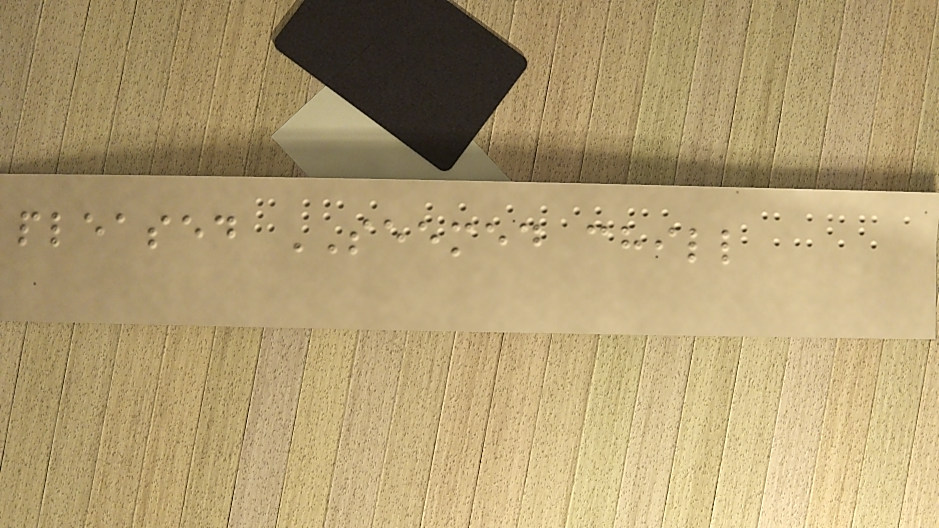pleased SEEMED chill
